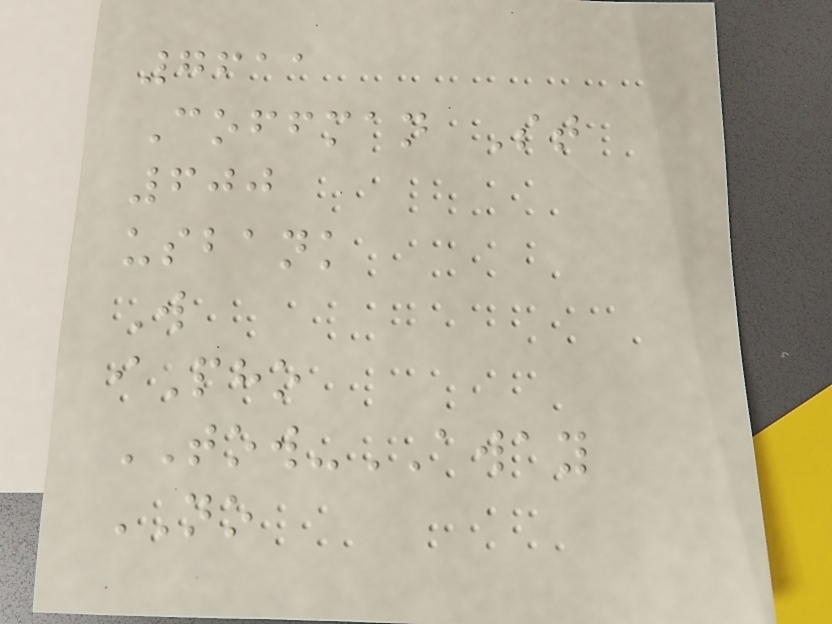7611
Coffman St
600
usbank
W
iPho
TOW-AWAY
NO
